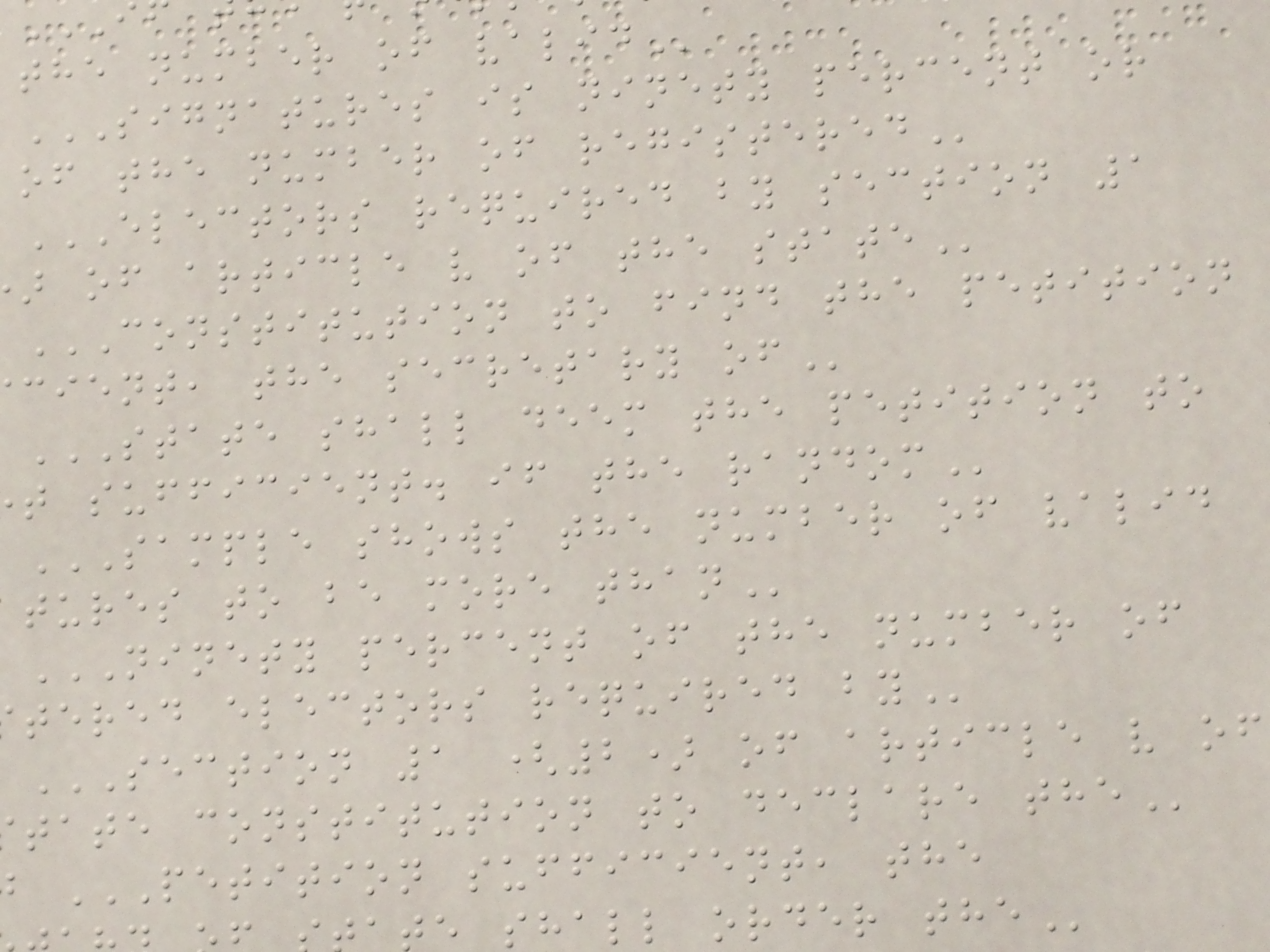the number of
of the number of
of article v of the
cient, the secretary
t sufficient. if the
tures to be more
tered electors required
tate constitution to declare
e shall order
